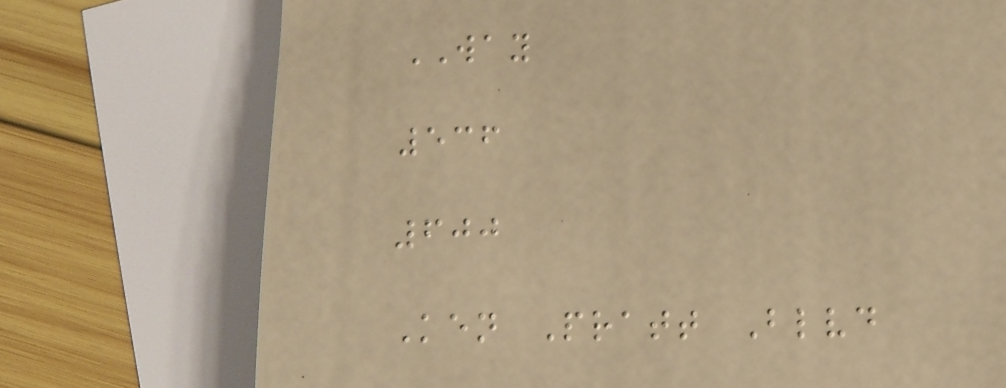WAY
536
600
Ken Pratt Blvd
